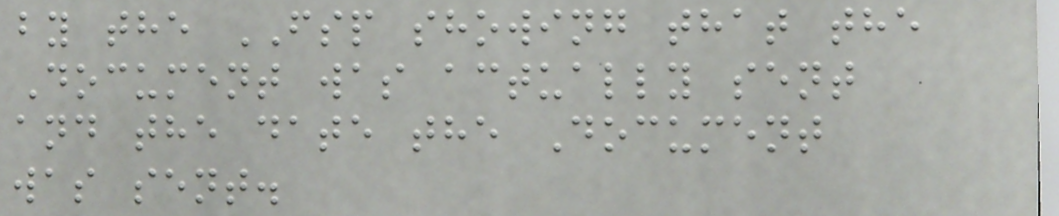by the FSP showing that the
Document was actually sent
and the date the Document
was sent.
